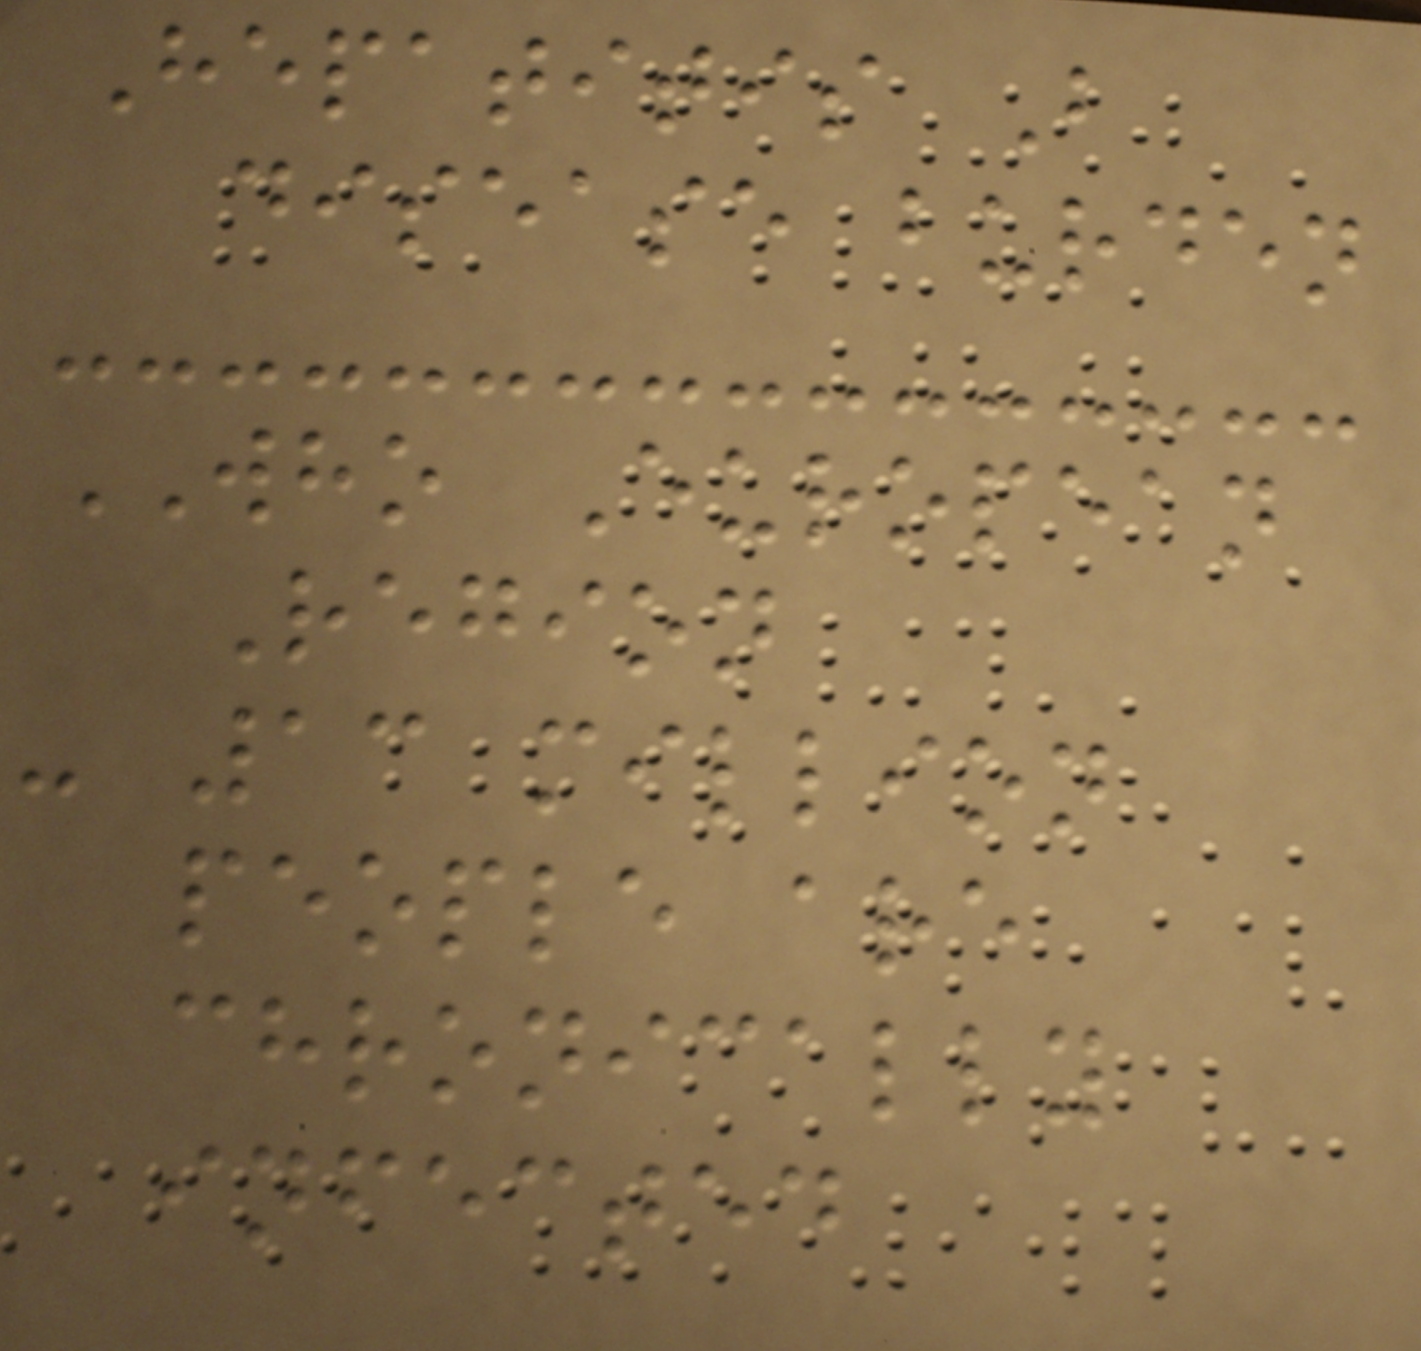Hepatitis B
disease burden
WHO European
Region
- 13 million
people are
chronically
infected
